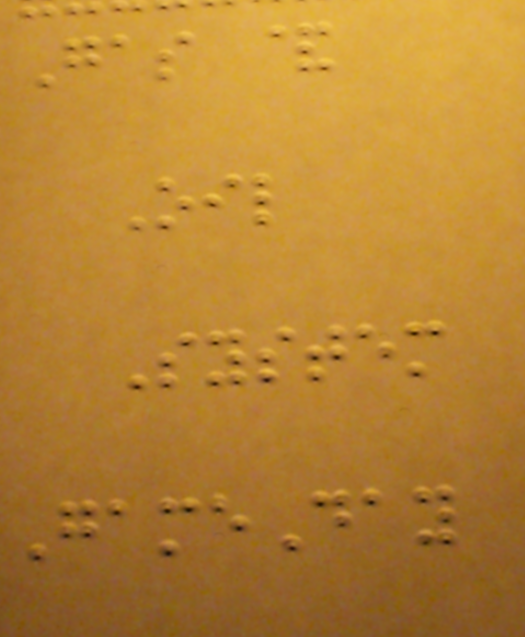Gas &
Oil
System
GameDay
